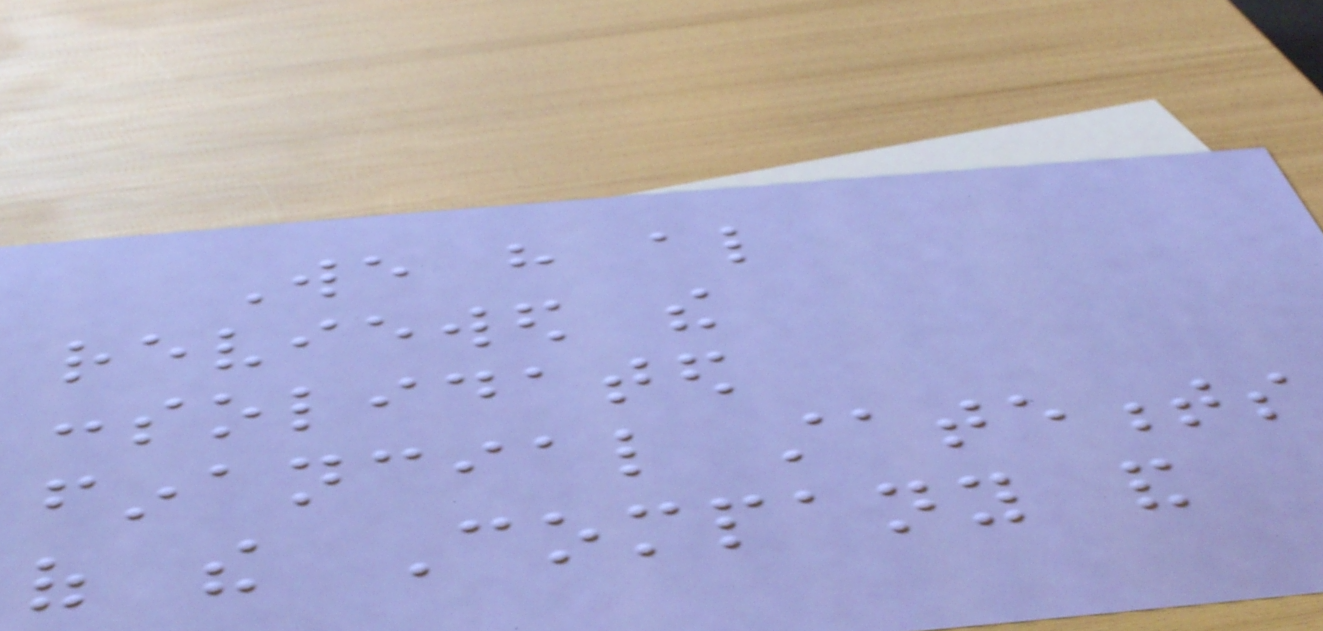We have also
reviewed the
consolidated
financial statements
of the Company and
